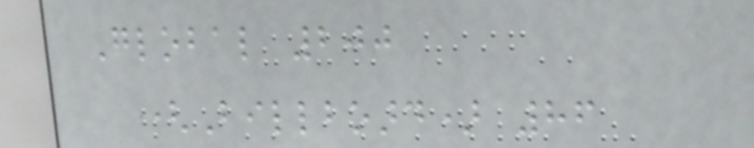Global 200
(Billboard) 86
